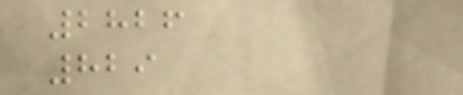2826
829
